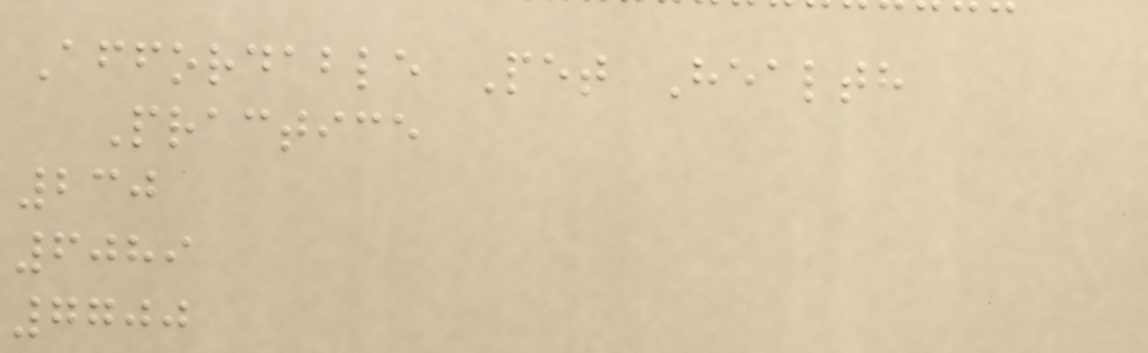Affordable Pet Health
Practice
230
6089
7700
